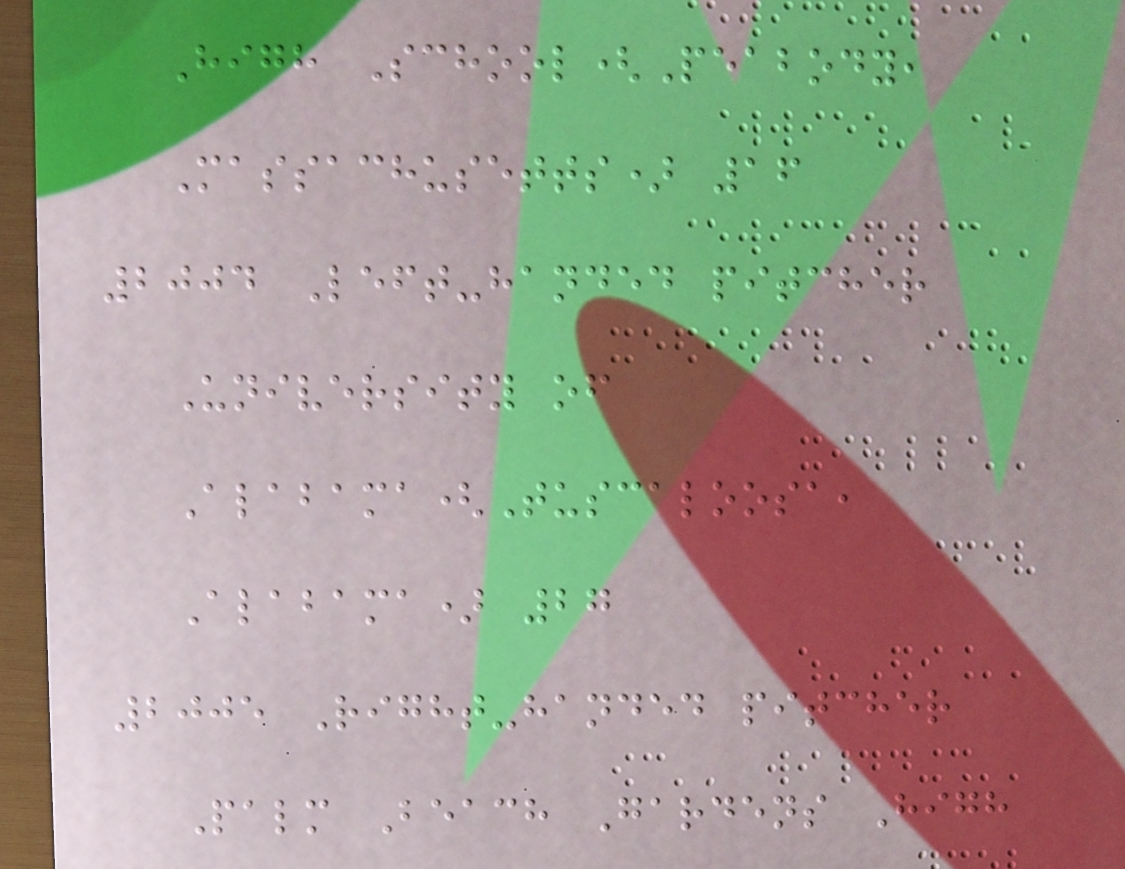High School(Peabody,
Massachusetts) 16
2004 Left-handed pitcher
University of
Alabama(Tuscaloosa,
Alabama) 27
2005 Right-handed pitcher
Palm Beach Gardens High
